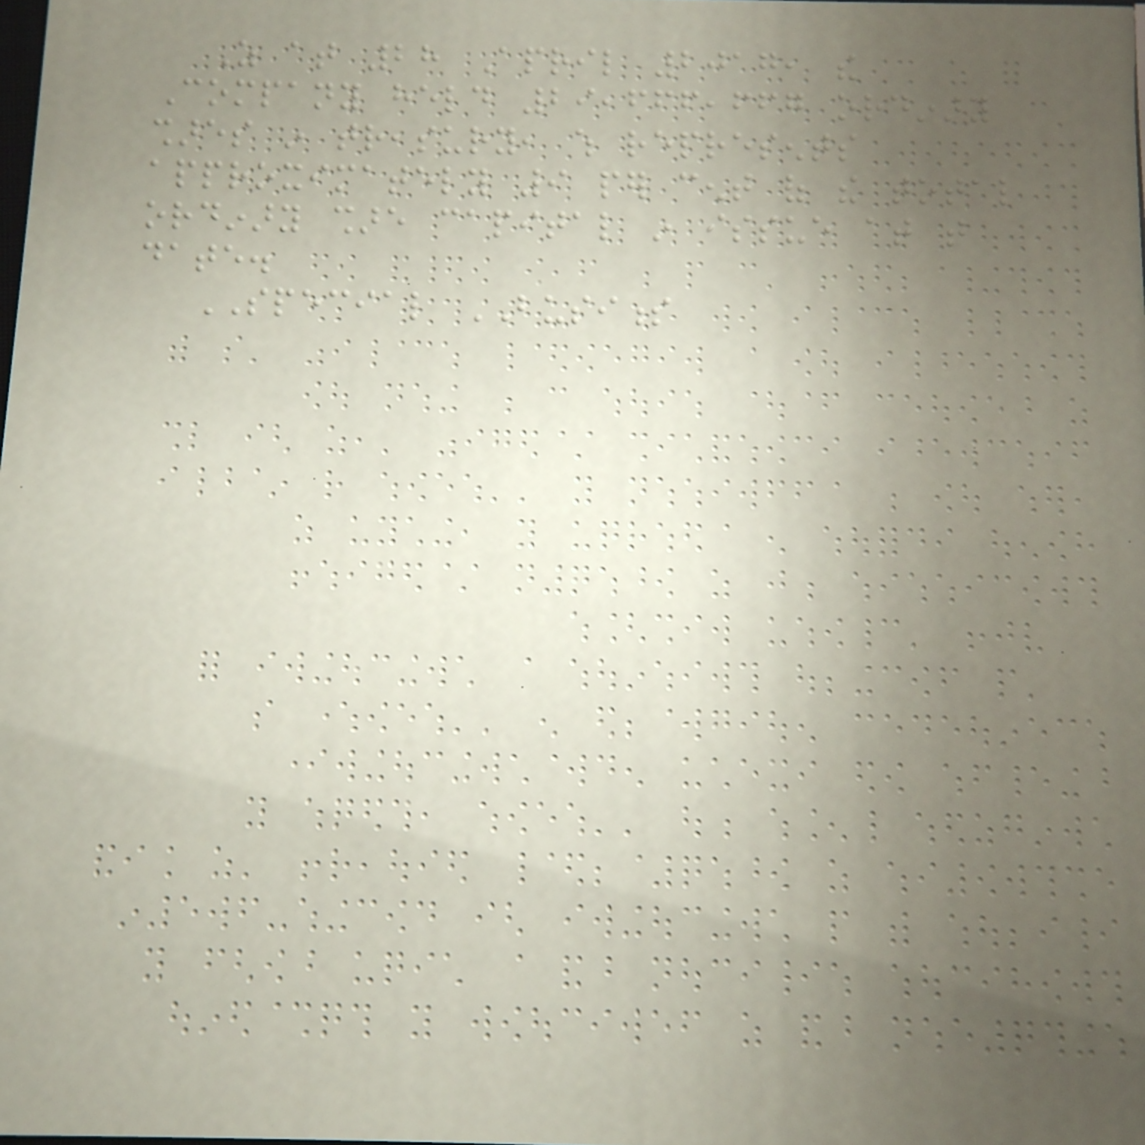As at 28 April 2017, the
Company held 29,666,667 ordinary
shares in treasury, which represents
approximately 9 per cent of the total
ordinary share capital in issue at that
date.
SPECIAL BUSINESS
